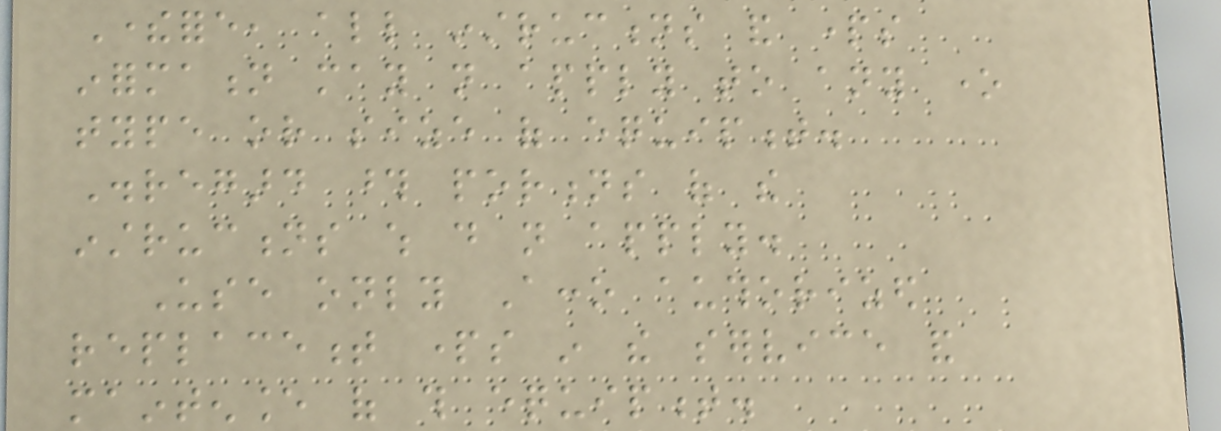Therefore, all instructions and parts
information may not apply to any one
type or size of equipment.
Disregard those portions of the
instructions which do not apply.
Use only Acco authorized
replacement parts in the service and
maintenance of this equipment.
